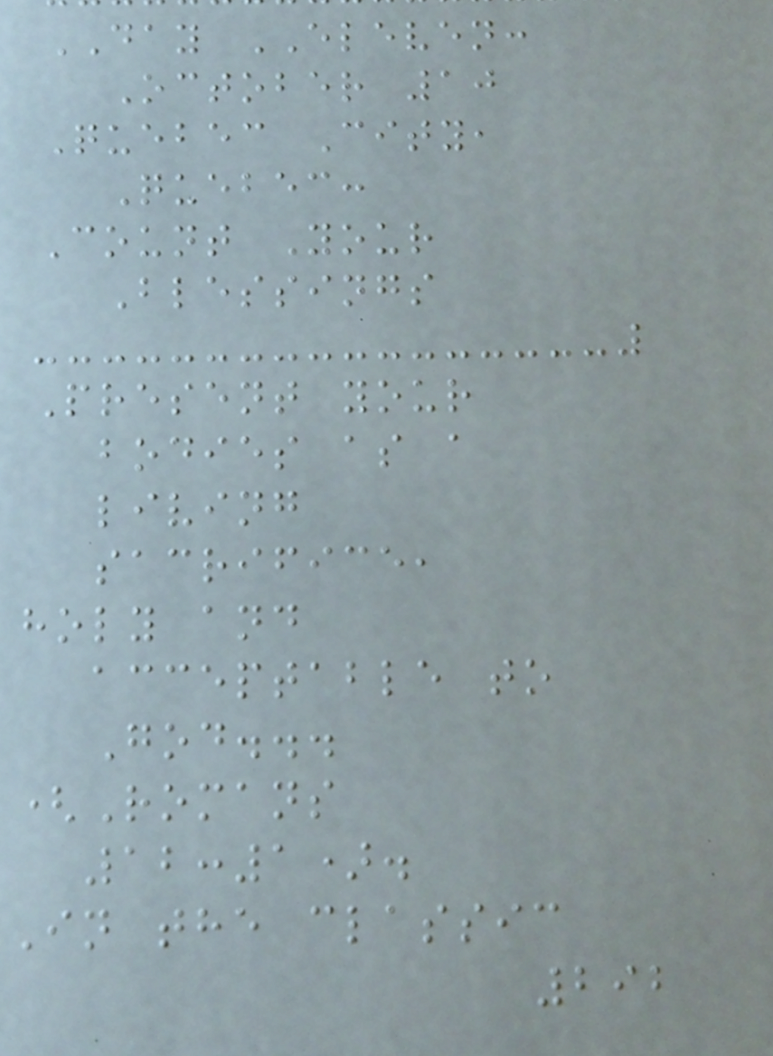DAY ELEVEN:
October 10
Quebec City,
Quebec:
Count Your
Blessings
Present your
bodies as a
living
sacrifice,
holy and
acceptable to
God...
(Romans
12:1).
In the classic
292
